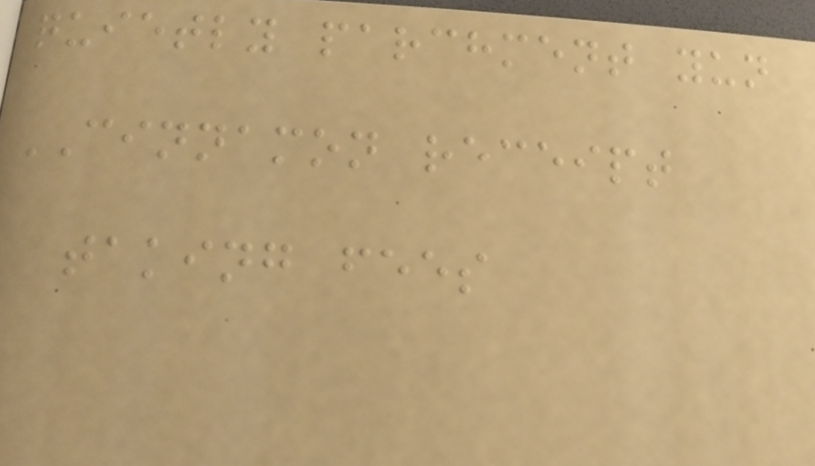quietly parchment yun
CINNAMON receipt
taking fees
